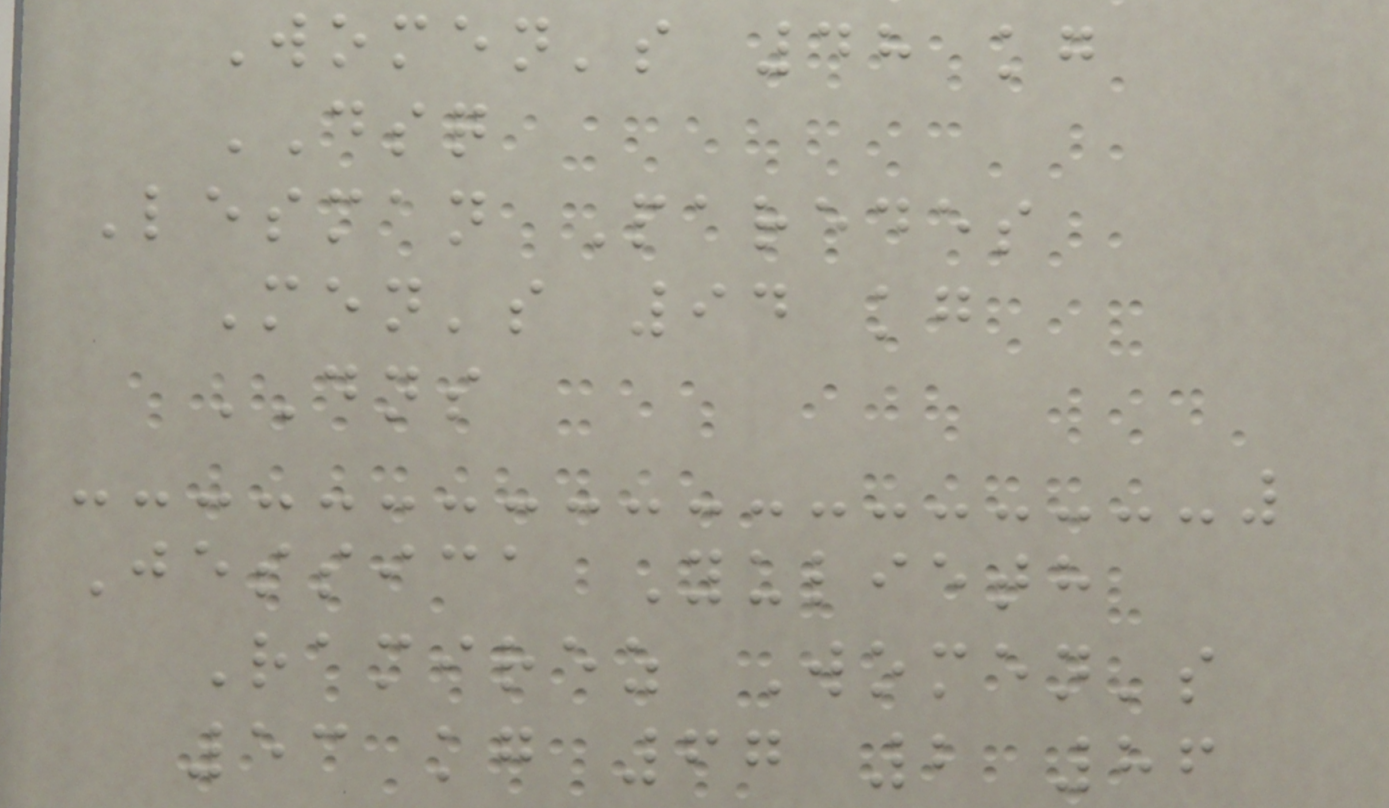Women's 48 kg
DSQ
Lesman Paredes
Men's 94 kg
DNS
Jessica Yulieth
Ramirez Women's
53 kg 67 2 86
